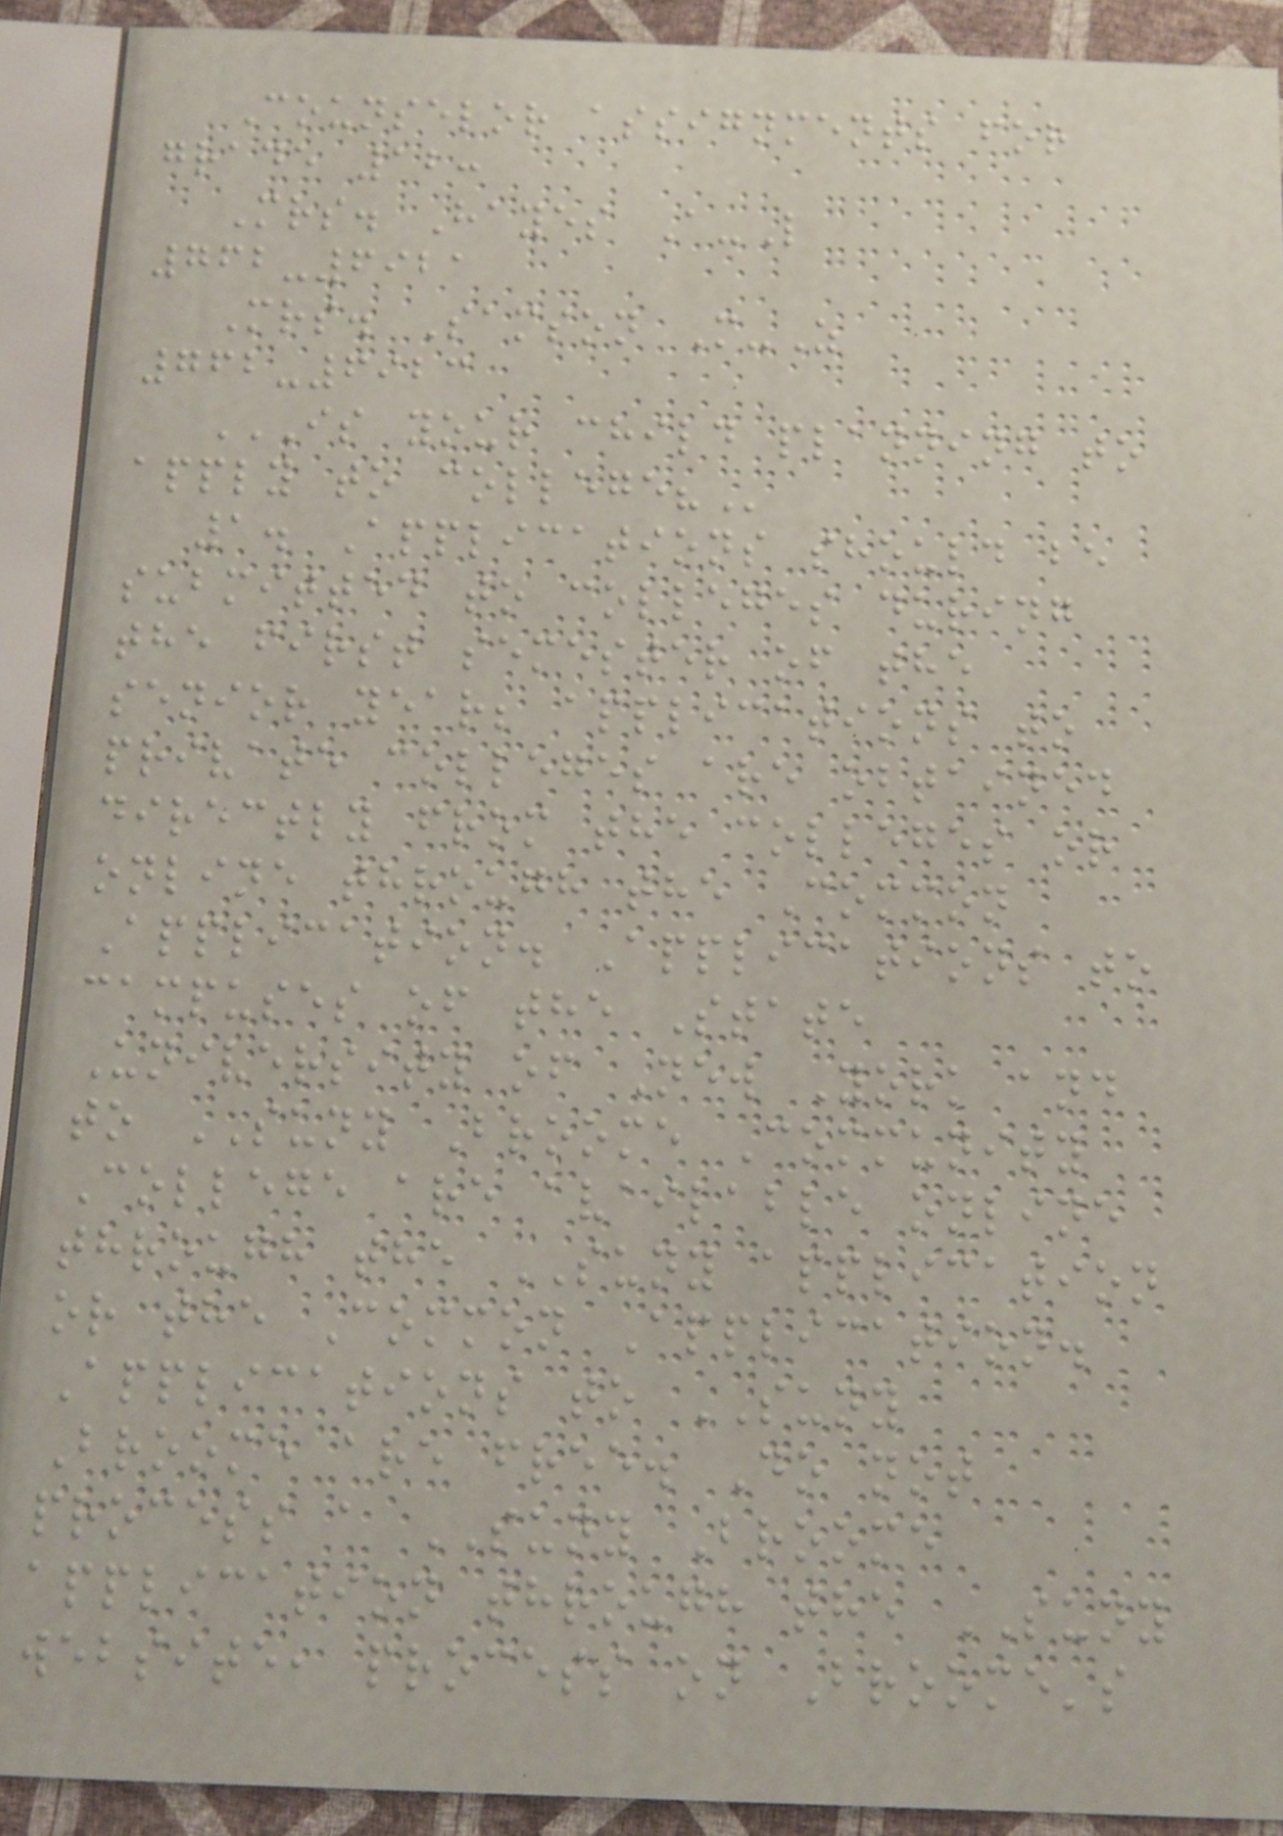Counselor assignments for
grade 12:
Mrs. Hayes A-L
762-6921
Mrs. Samson M-Z
762-6923
IS YOUR CHILD PLANNING TO
APPLY TO COLLEGE?
1. Applications should be
submitted to colleges during
the first semester of the
senior year; applications to
private colleges are obtained
directly from the colleges or
online through the Common
Application. Applications to
campuses of the State
University of New York and
to SUNY Broome Community
College are available online
through the SUNY application
or the Common Application.
Applications to SUNY
Broome are free. Do not
process a SUNY Broome
application through the SUNY
website, process on Broome's
